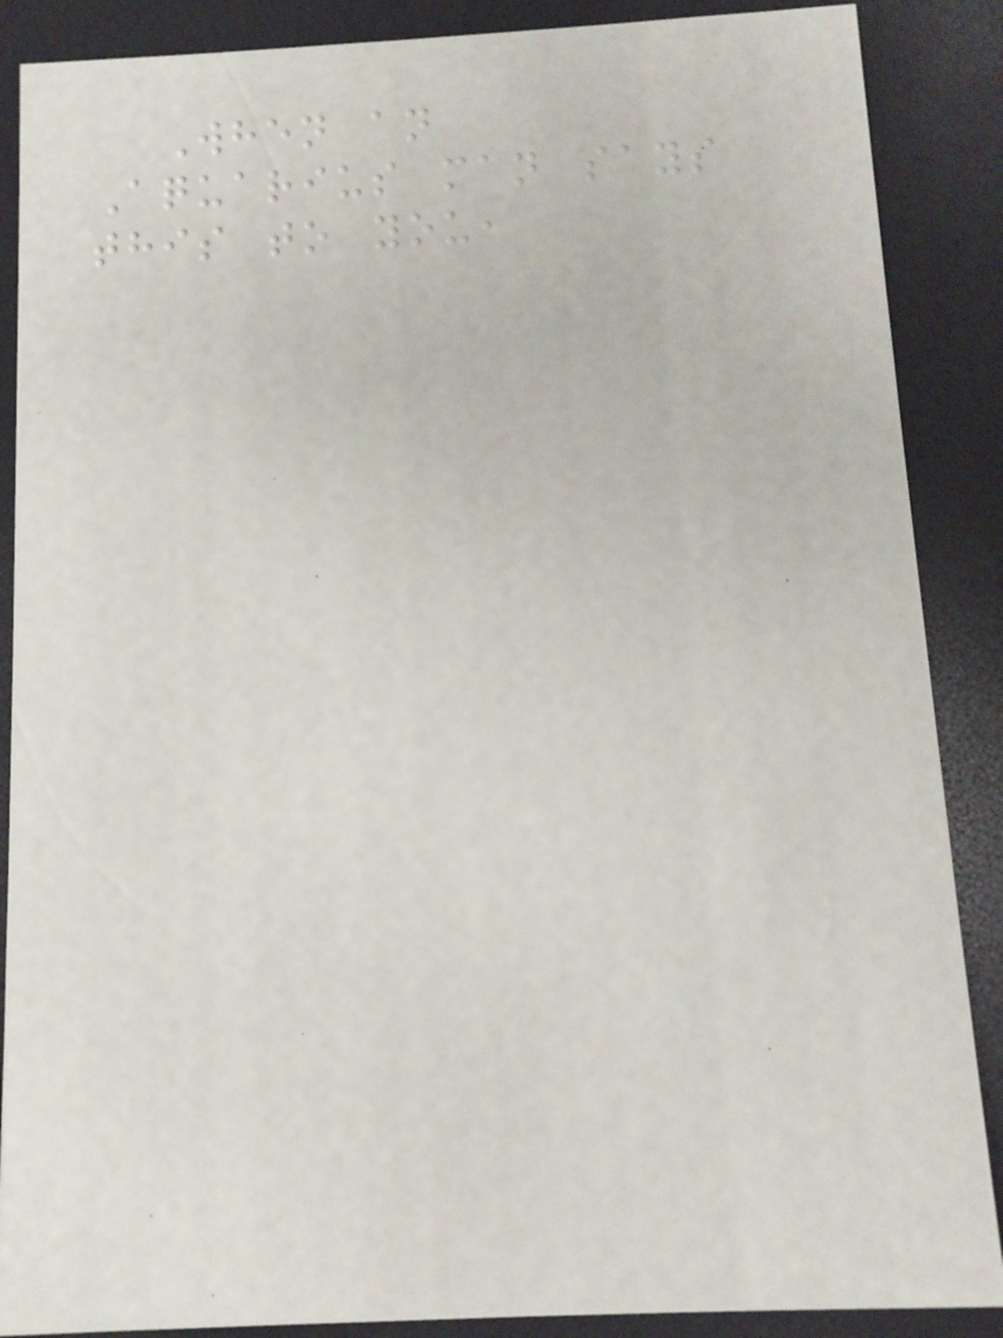When an
Aquarius man says
this to you,
